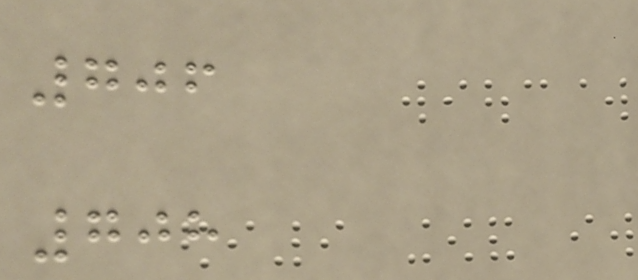706
708
